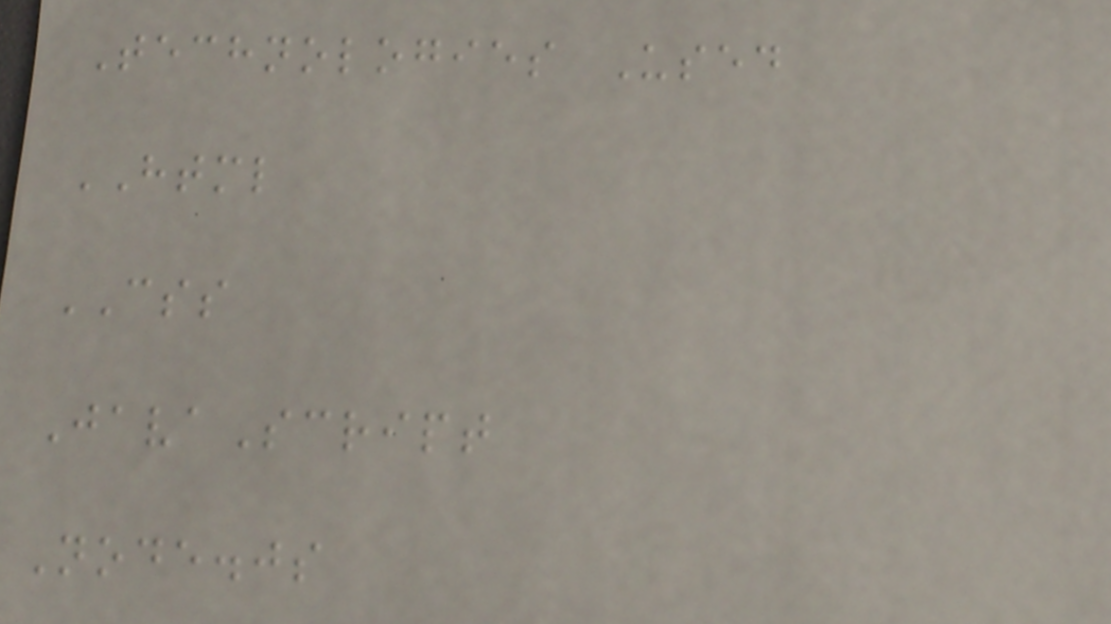Technologies Used
HTML
CSS
JavaScript
Node.js
